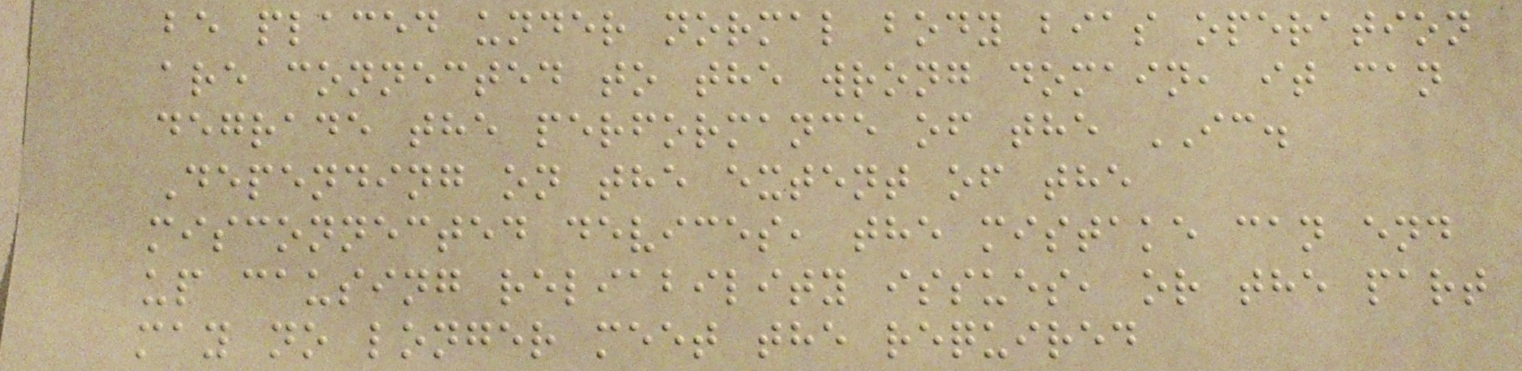be placed under normal body bias operation
are connected to the wrong domain, it can
degrade the performance of the IC.
Depending on the extent of the
misconnected devices, the mistake can end
up causing reliability issues, or the part
may no longer meet the required
